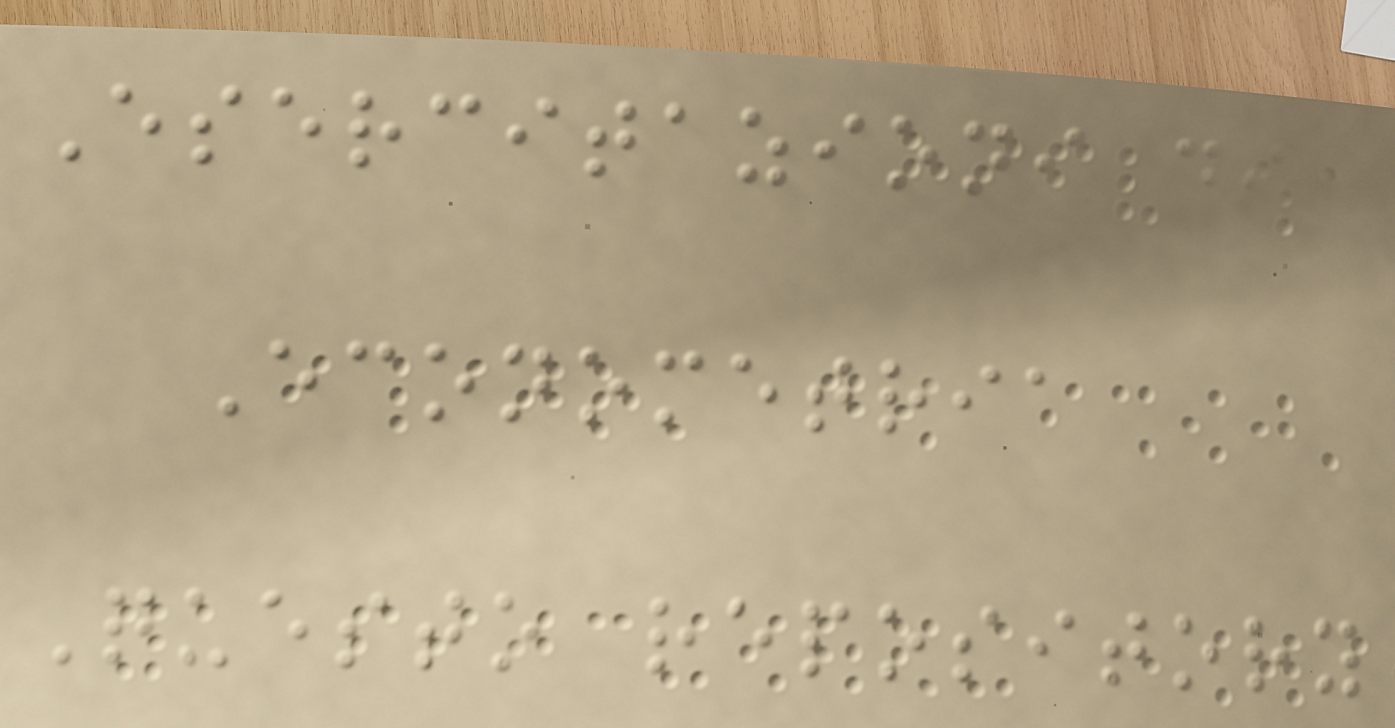Esercitazioni di
Econometria
Questo repository
